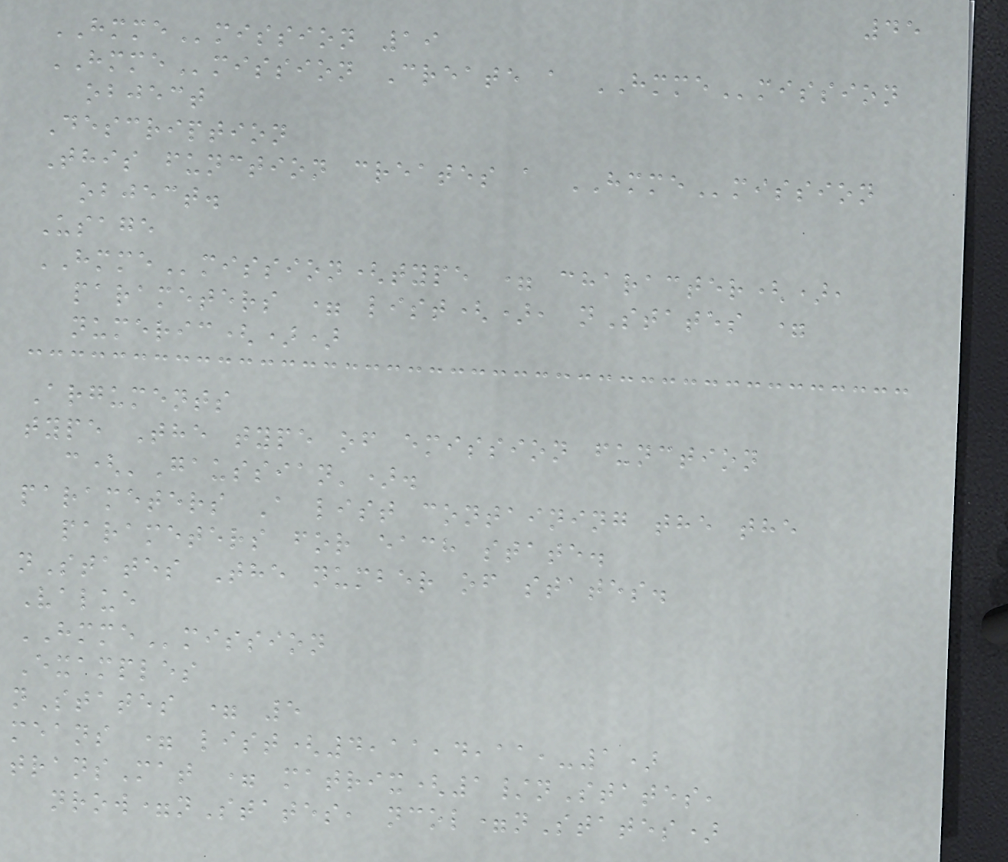45
HMMEmission 19
HMMEmission Create a HMMEmission
object
Description
This function creates a HMMEmission
object.
Usage
HMMEmission(type = character(),
parameters = list(), nStates =
numeric())
Arguments
type The type of emission function
c('Gaussian').
parameters A list containing the the
parameters for each state.
nStates The number of states.
Value
HMMEmission
Examples
nStates = 5
means = list(4,11,4,11,-1)
transMat = matrix(1/nStates,
nrow=nStates, ncol=nStates)
